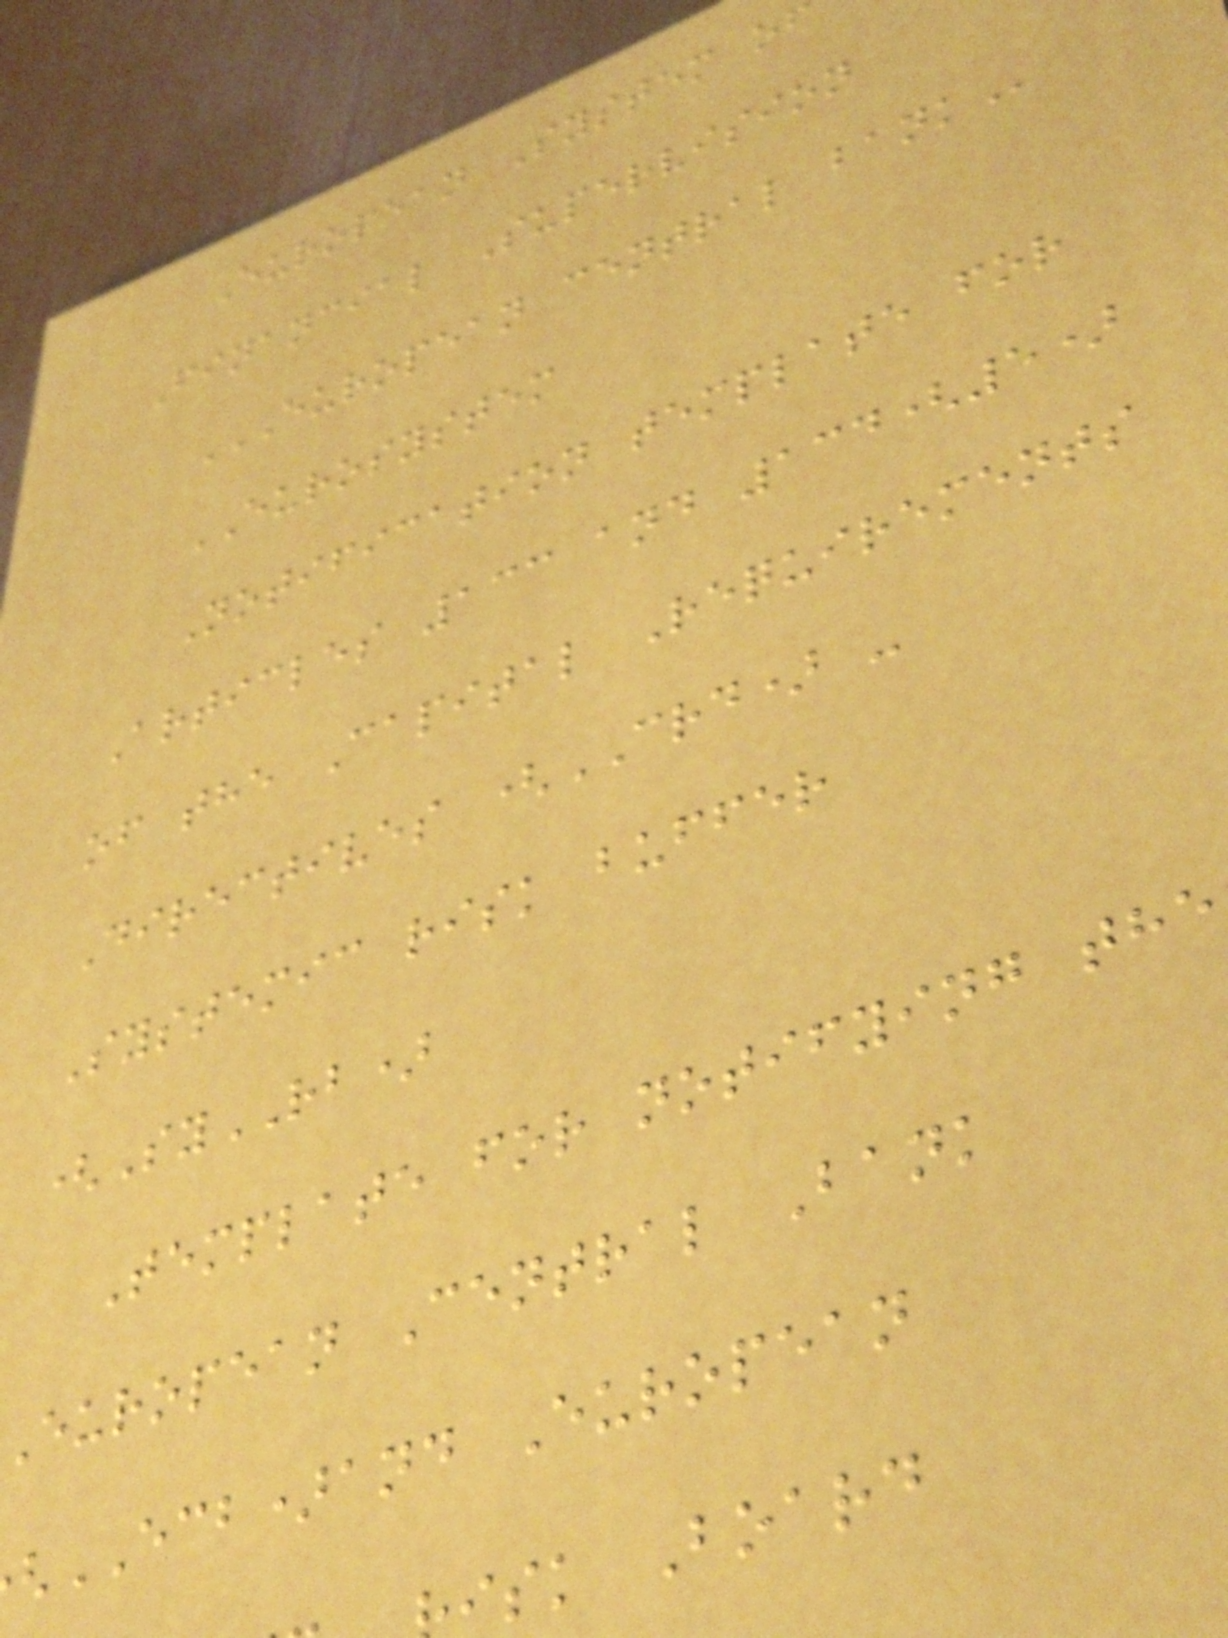European System of
Financial Supervision
EUROPEAN CENTRAL BANK
EUROSYSTEM
Notification template for
Articles 133 and 134(5)
of the Capital Requirements
Directives (CRD) -
Systemic risk buffer
(SyRB)
Template for notifying the
european Central Bank
ECB)and European
isk Board
